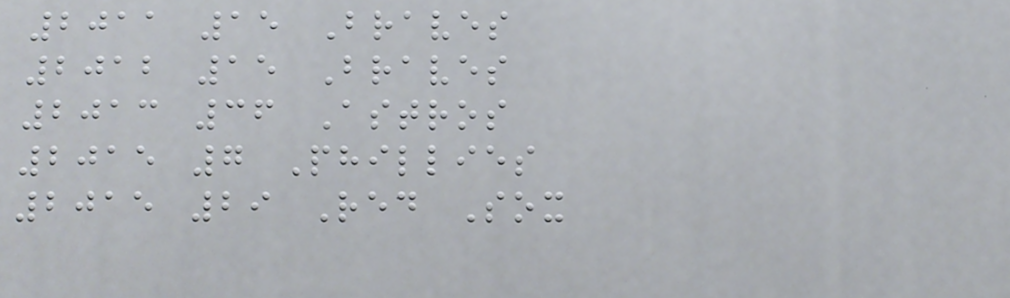2011 15 Braves
2012 15 Braves
2013 36 Astros
2015 7 Phillies
2015 29 Red Sox
